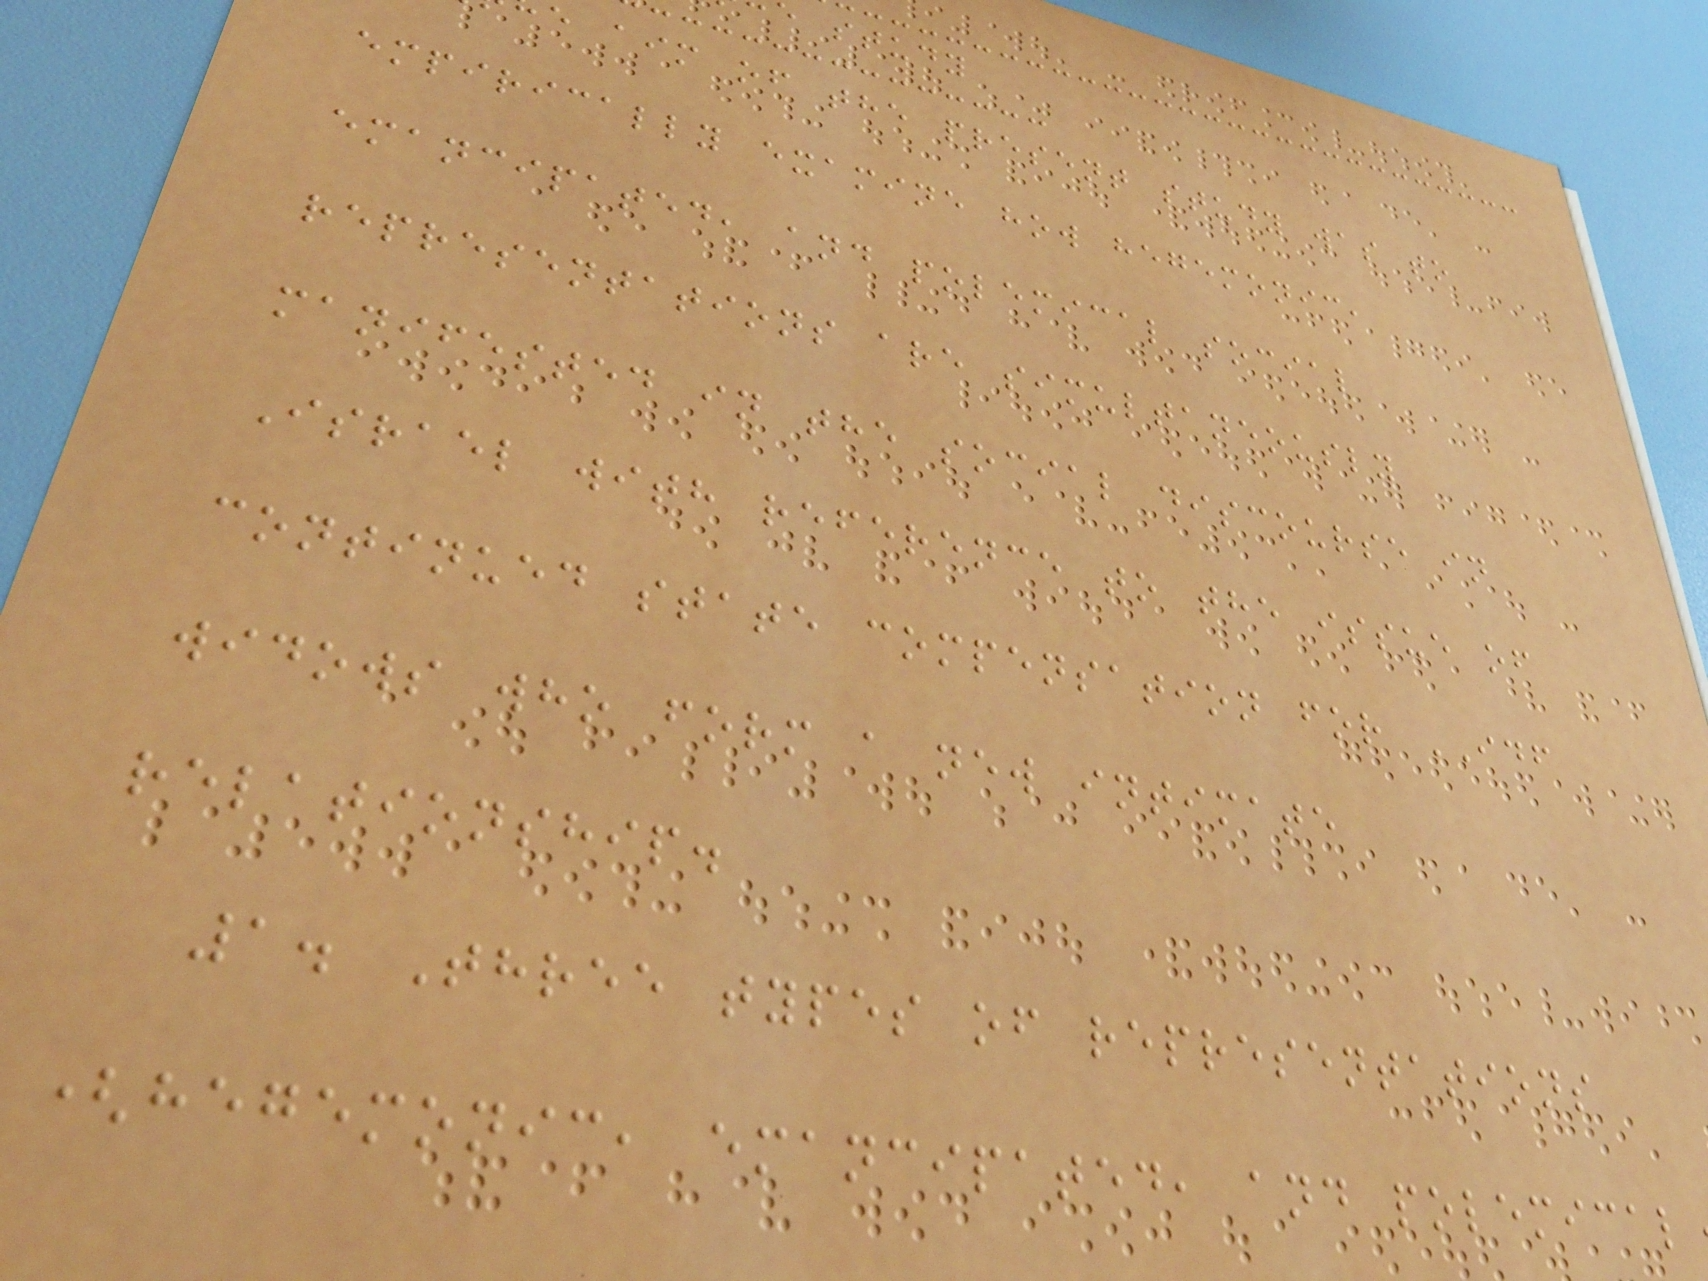study
e aim of the present study was to
empirically examine how hegemonic,
emancipated, and polemical social
representations are simultaneously
manifested in the social discourse in
Israel with reference to the issue of
continued state compensation for IDF
widows who form a new intimate
relationship.
1. Three types of representations
(hegemonic, emancipated, and polemical
